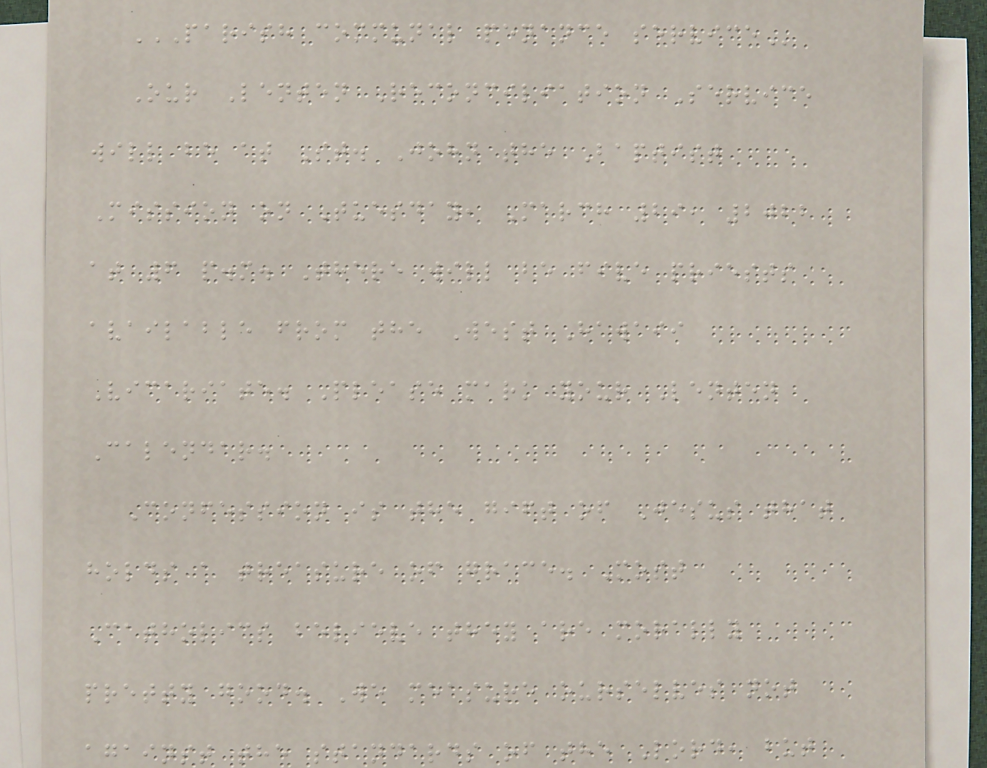PARISH COMMUNAL PENANCE SERVICE
Our Lenten Reconciliation Service
will be at St. John the Baptist
Mission on Tuesday, March 29, 2022
at 6 p.m. There will be five priests
available from the West Hawaii
Vicariate. Please mark your Lenten
Calendar.
Confession is the gift of Jesus that
holds a treasure of grace. Most
Catholics believe they are morally
pretty good. We measure ourselves not
against the standards of the Lord, but
